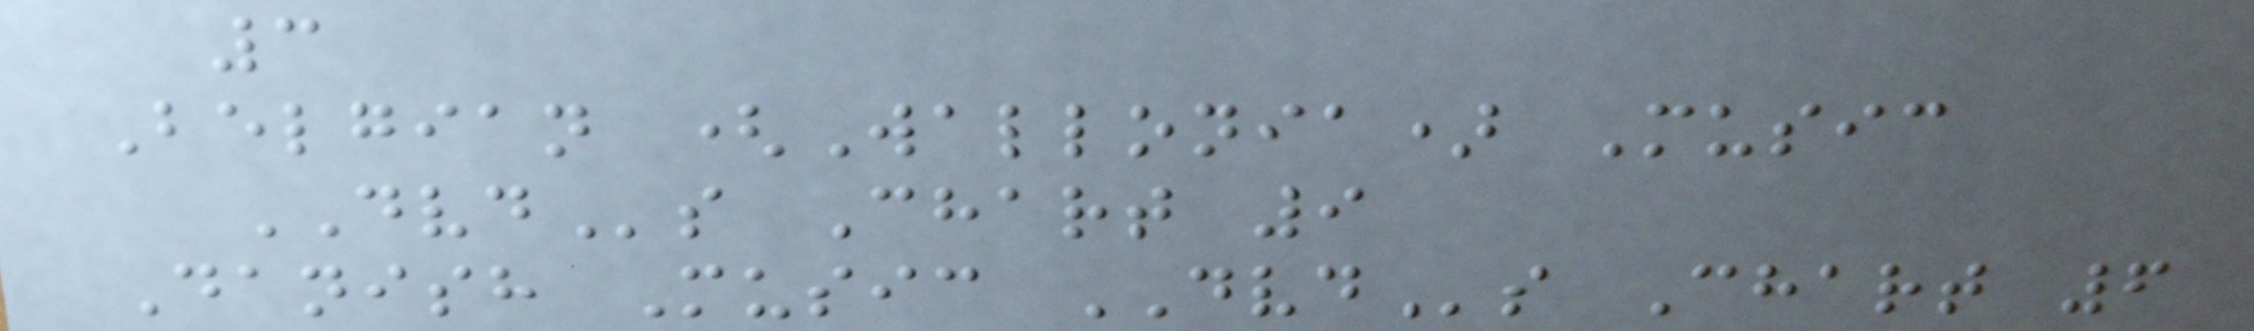3
Belgian (Wallonia) Music
DVDs Chart 9
Danish Music DVDs Chart 6
